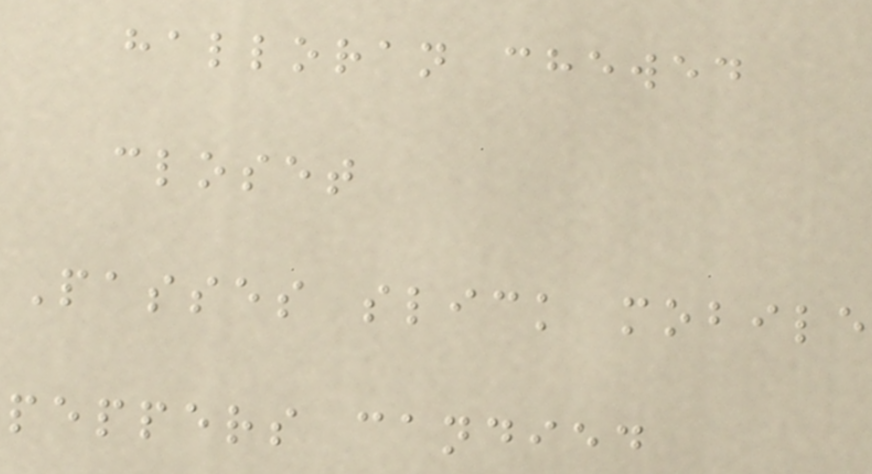halloran chewed
closet
Passes slick mobile
peppers candied
